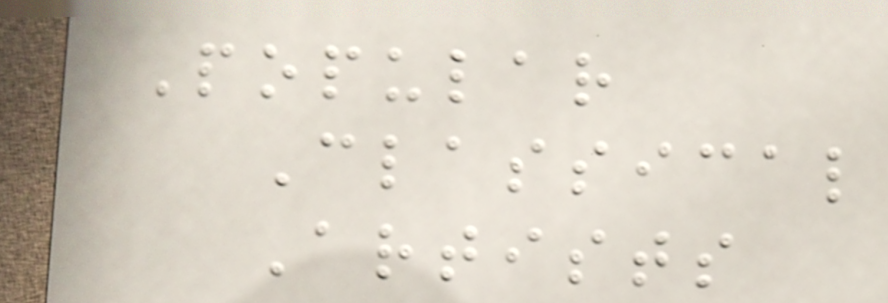Popular
Classical
Artists
